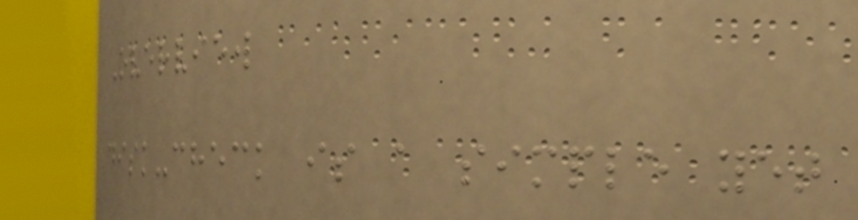Overview
disk-check is a simple yet
